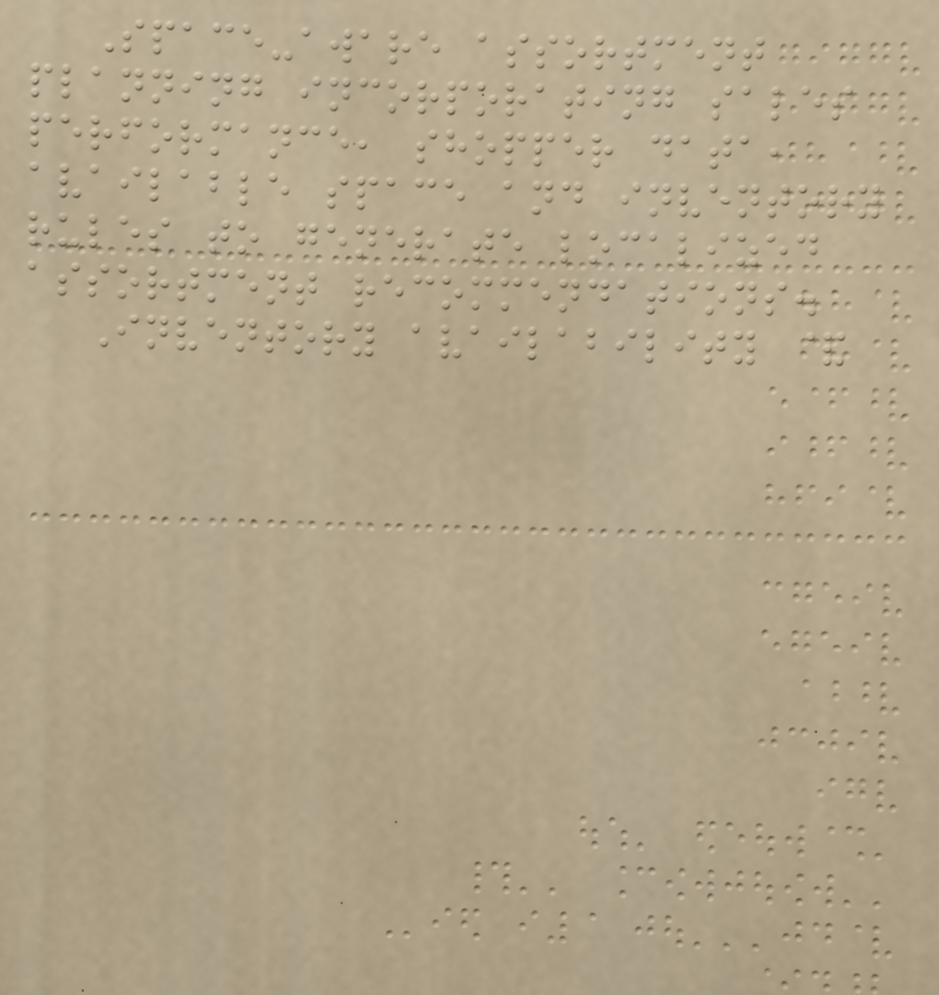Space-aware assortment
planning incorporating sales
performance, shopper data,
available space and inventory
rules to generate localized
assortment recommendations.
Inventory availability &
